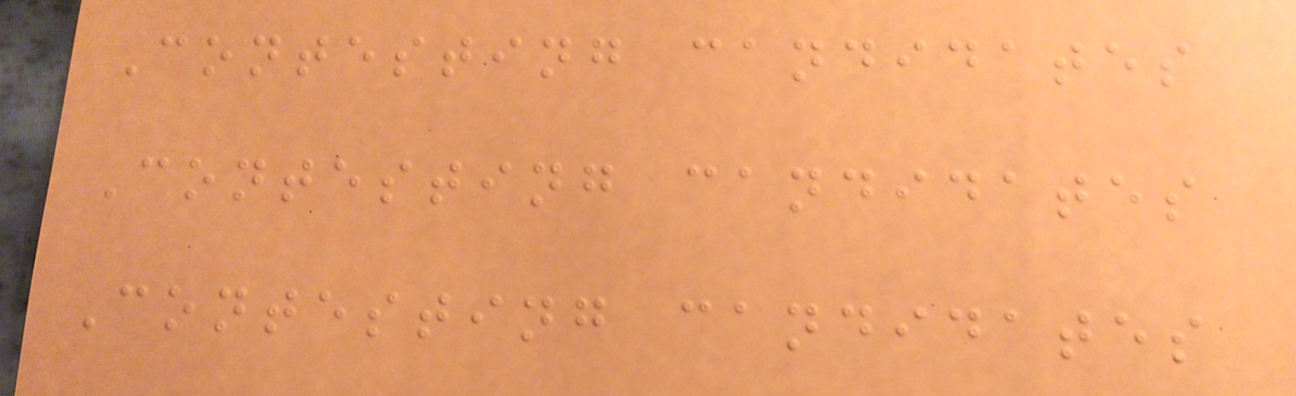Contesting candidates
Contesting candidates
Contesting candidates
